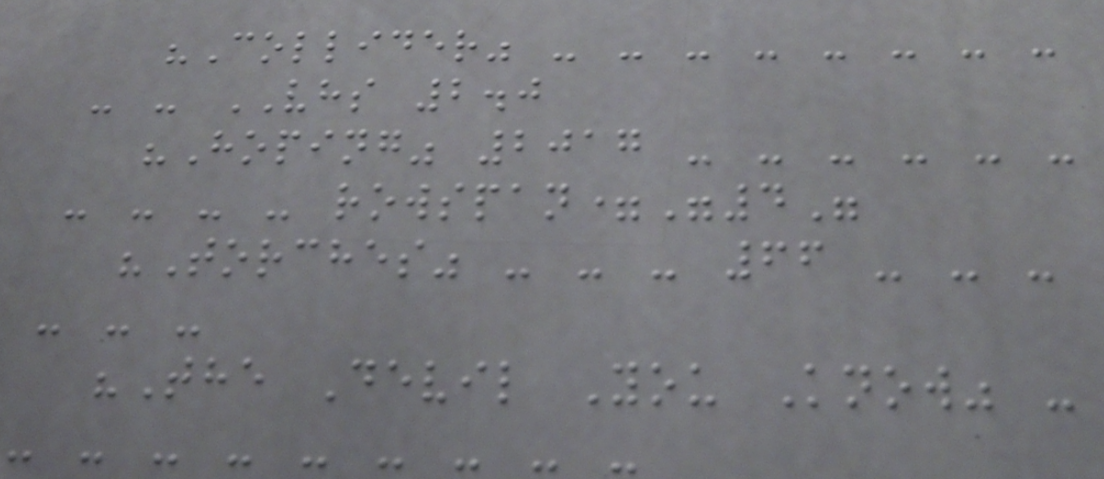"Collider" - - - - - - - -
- - VHS 2.0
"Hoping" 2017 - - - - - -
- - - - rowspan="4"
"Torches" - - - 66 - - -
- - -
"The Devil You Know" -
- - - - - - - - -
